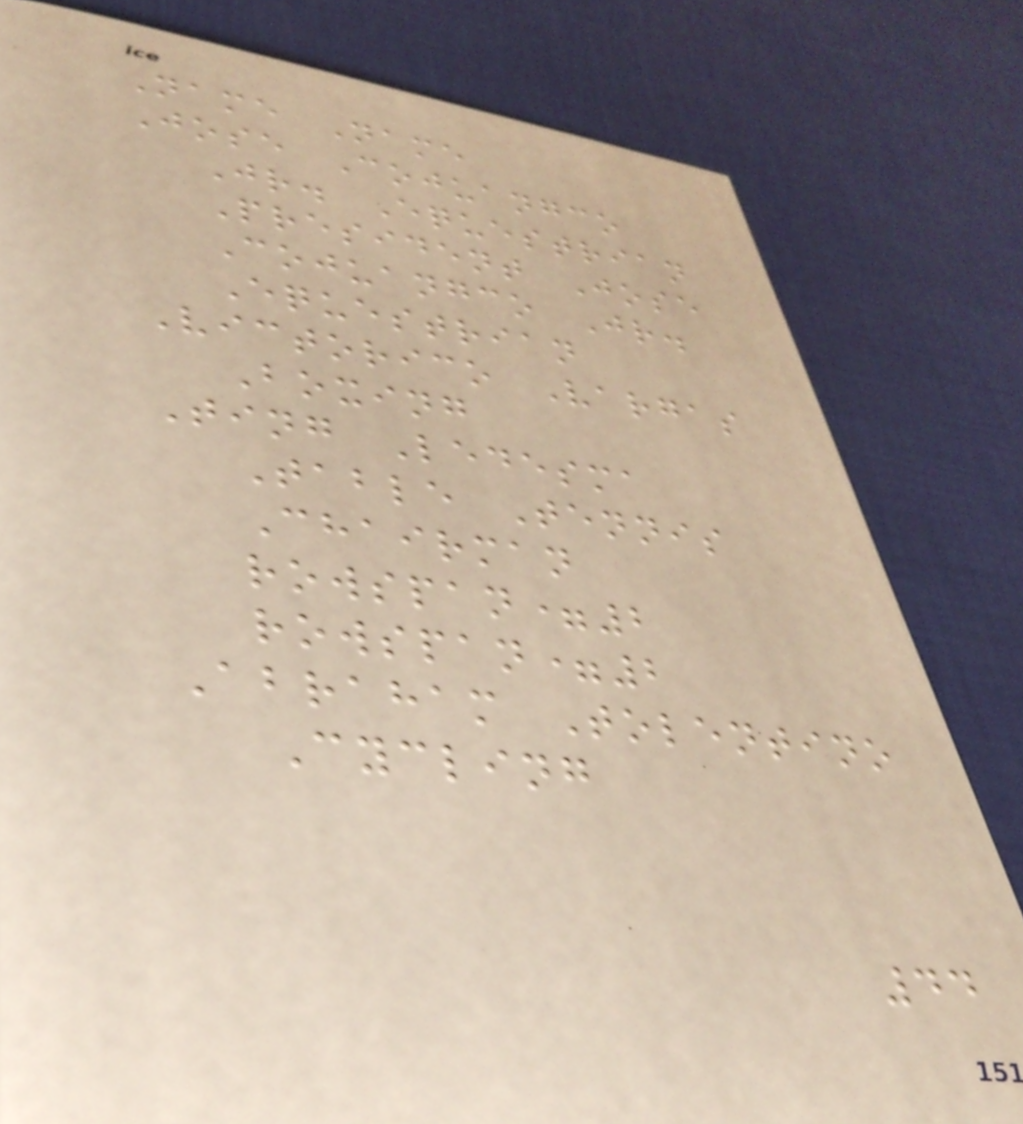Name Name
Jose Cojuangco
Jr. Equestrian
President Jose
Cojuangco Jr.
Equestrian
Victorico Vargas
Boxing
Ting Ledesma
Table Tennis
Chairman
rowspan=2
rowspan=2
Abraham Tolentino
Cycling
44
